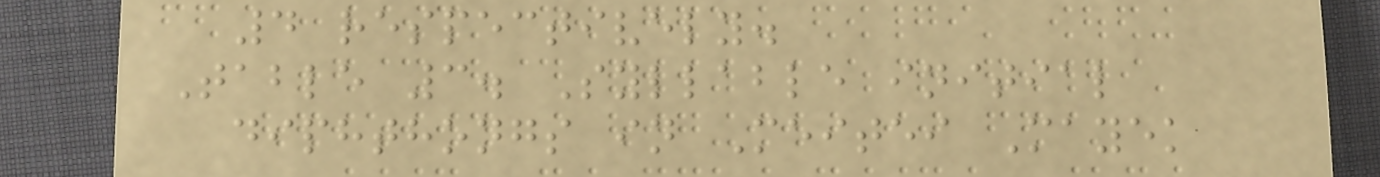4 respectively.
Table 3. Syllable initial
diphthongs in Meitei Mayek
